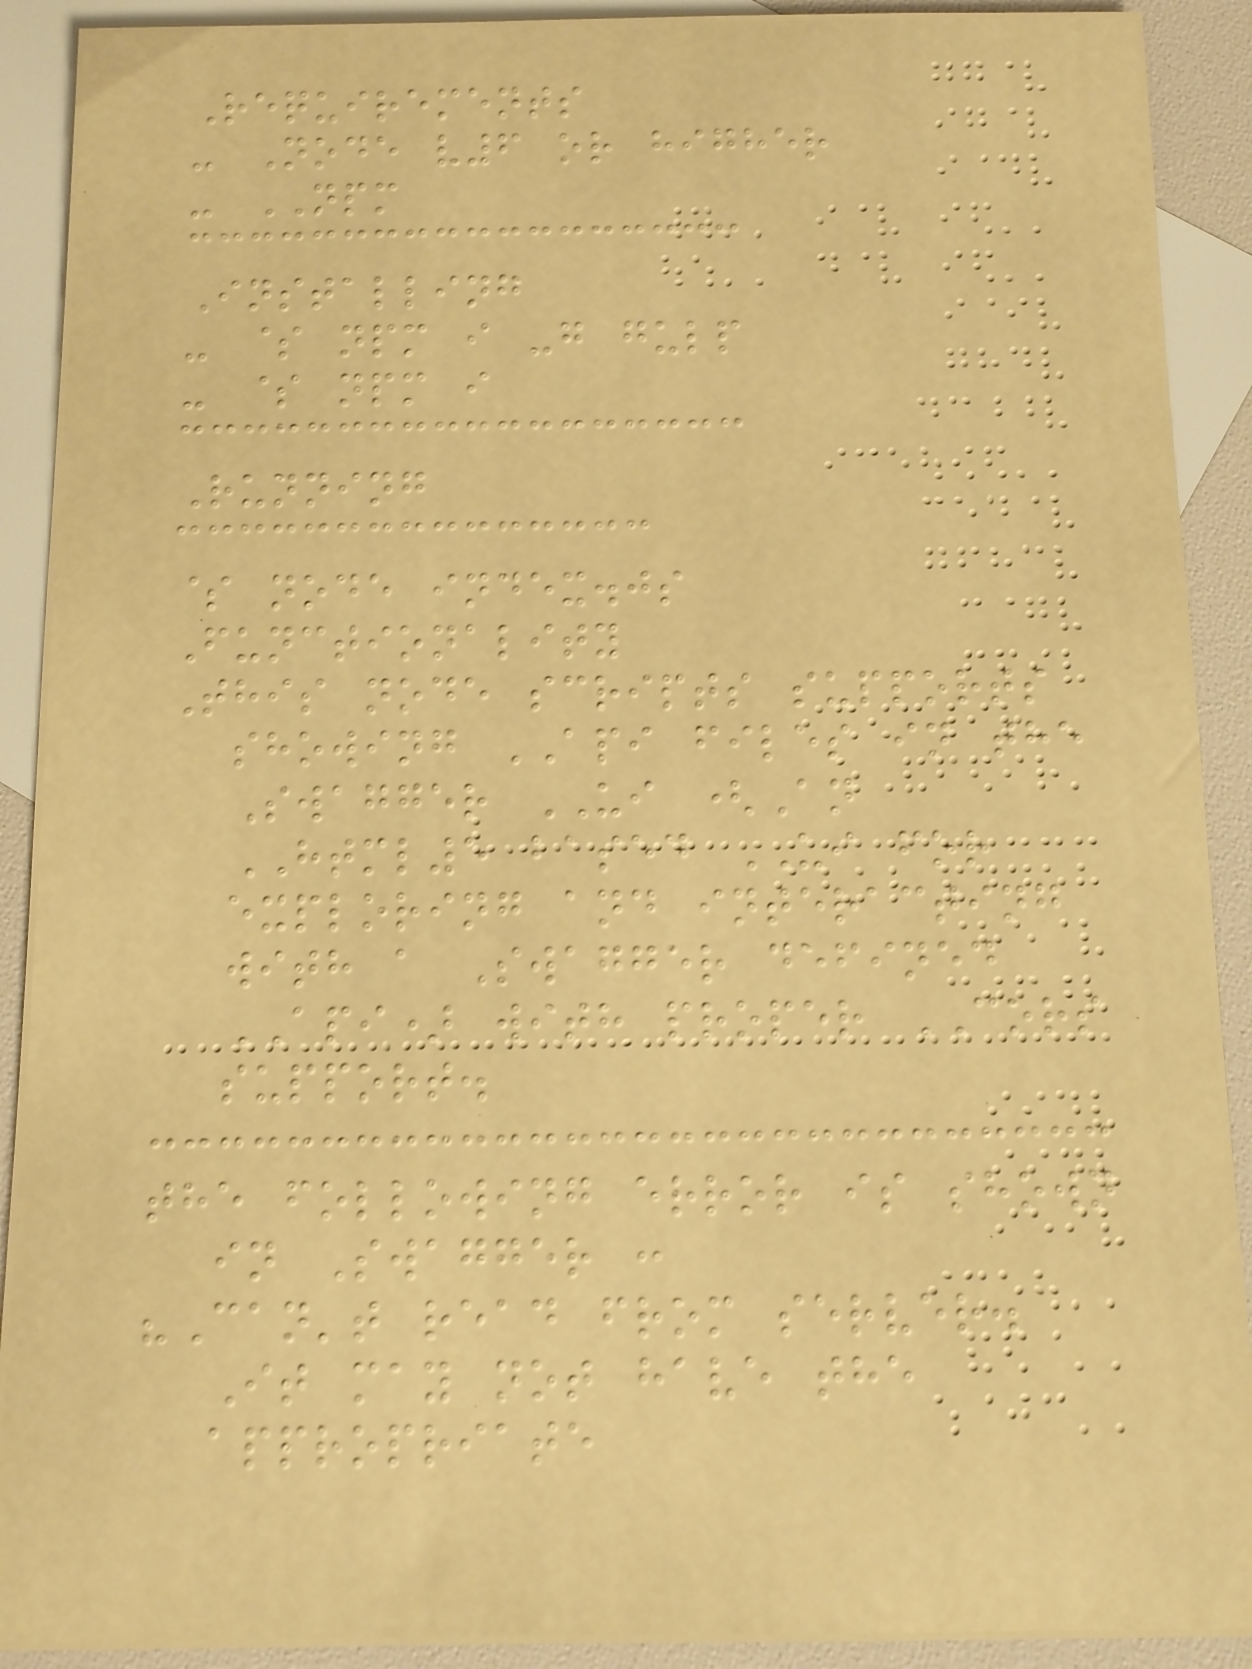Requirements
- Node v6 or higher
- NPM
Installing
- $ npm i -g gulp
- $ npm i
Running
$ node index.js
Functionality
This node scripts supports
showing API files in the
Swagger UI (An
HTML5 based UI for
exploring and interacting
with a Swagger defined
API) with proper CORS
support.
the following error is shown
in Swagger :
"Can't read from server.
It may not have the
appropriate
